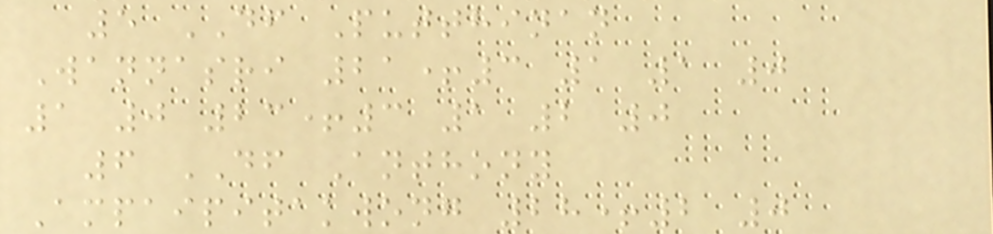5 DF Putthinan
Wannasri 21+3 1 1 0
1 0 23+3 1 2 0
6 DF Anthony
Ampaipitakwong 28+2 0
